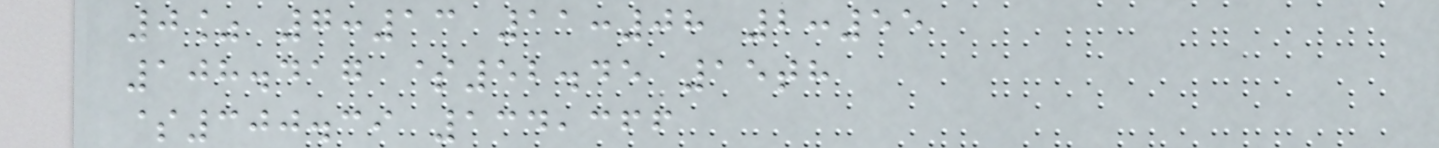0% 7:13 11:08 2:55
108.417 $52.45 15th
$300.39 134,366
